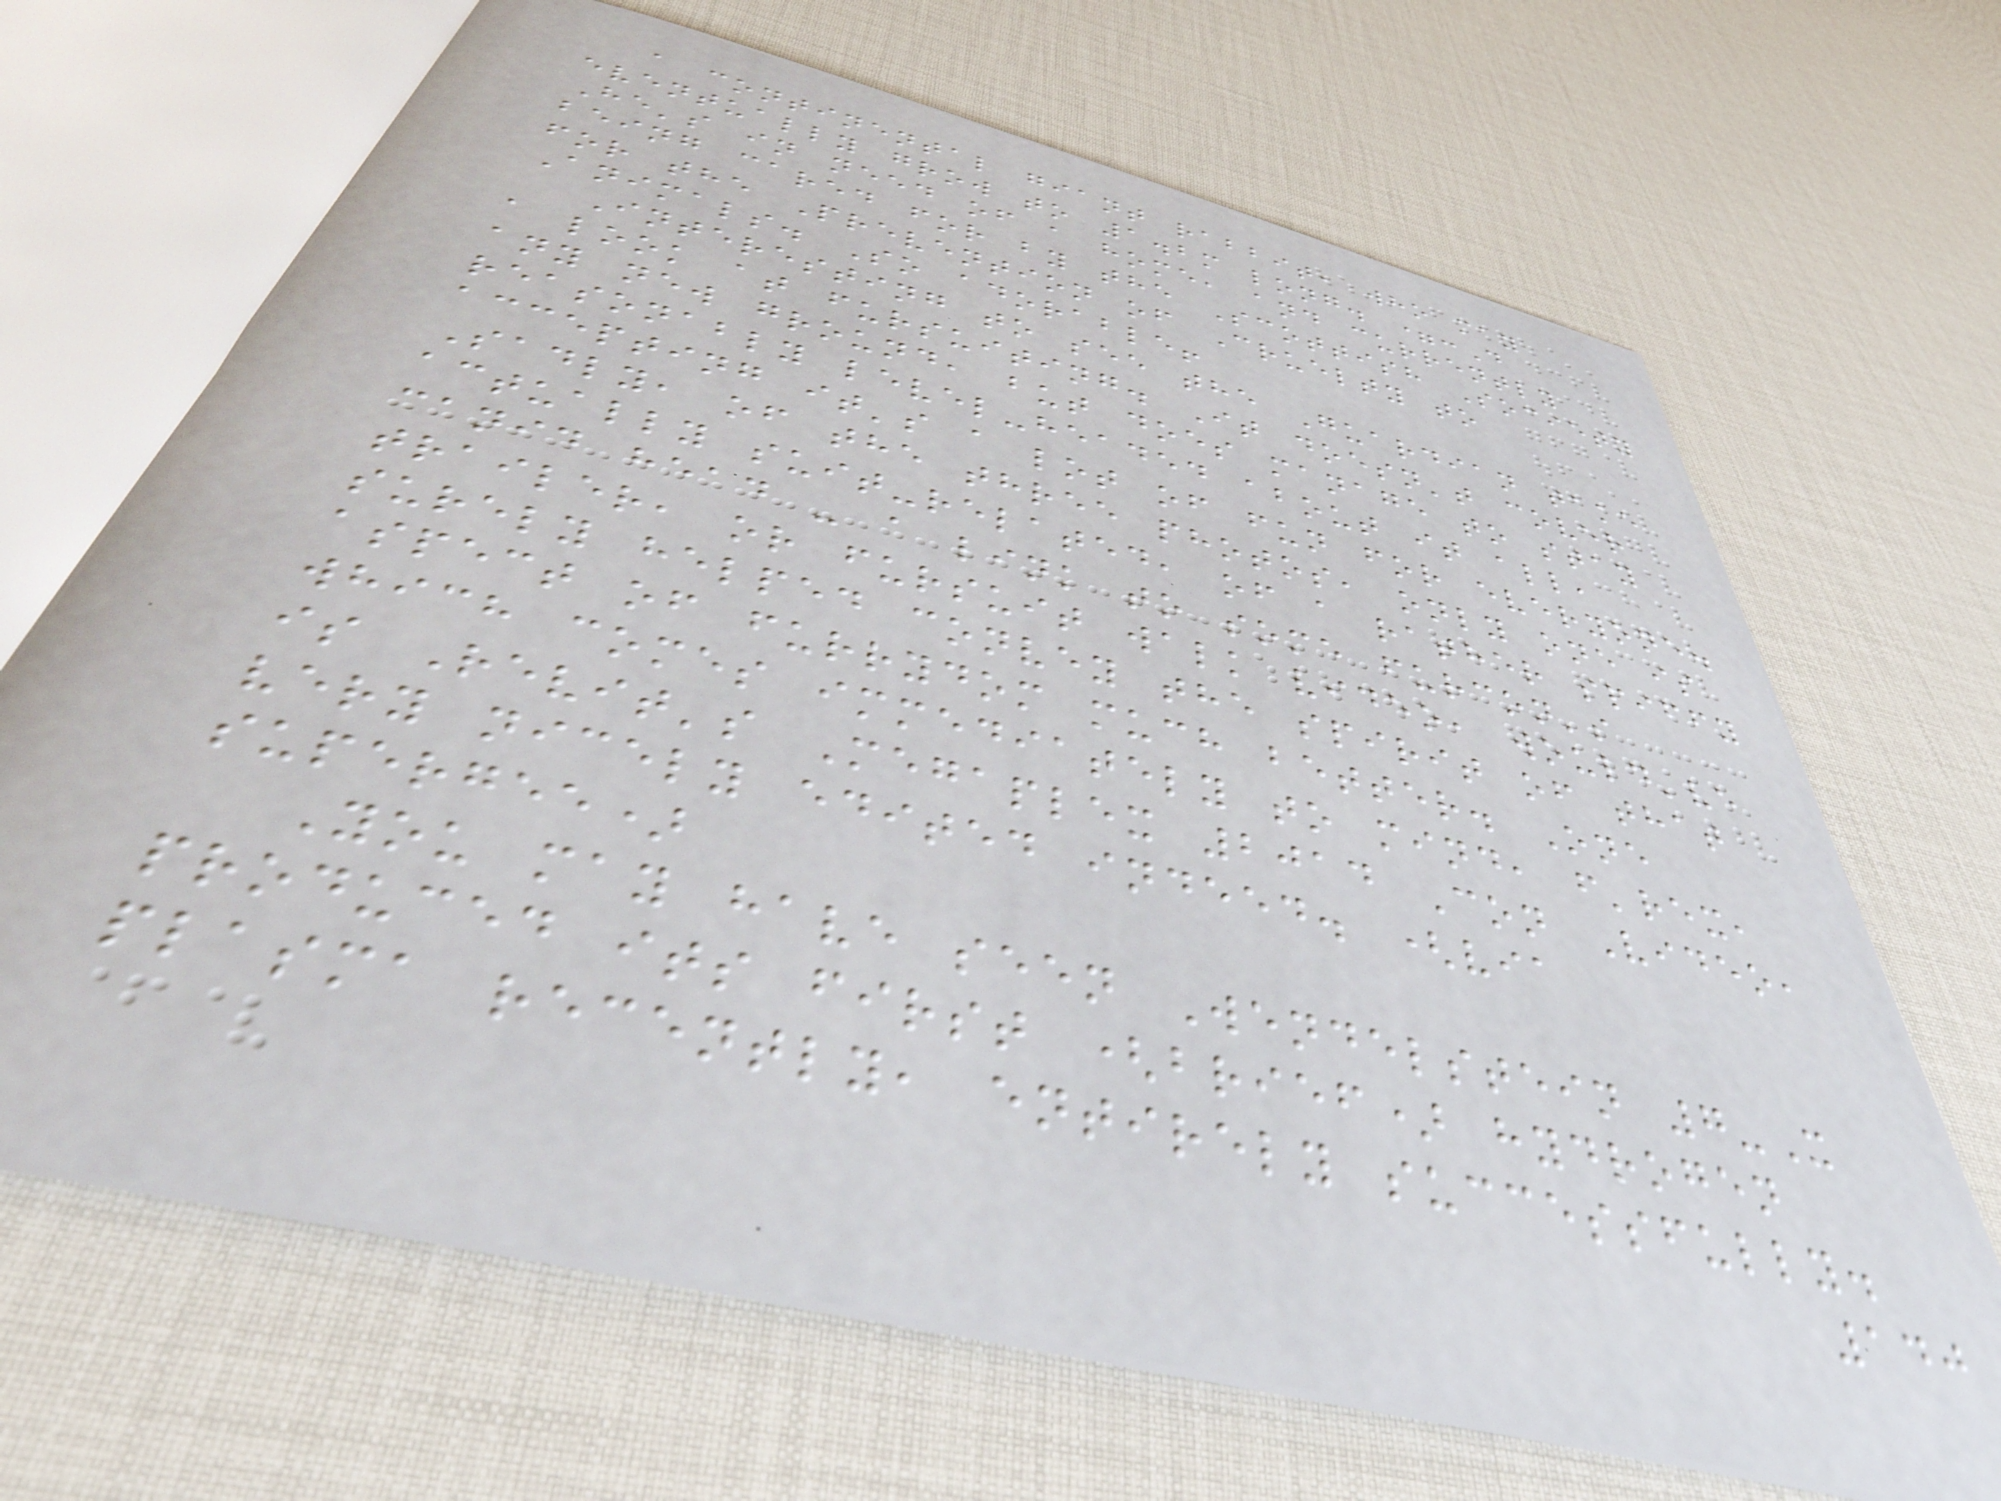a continental giant rabbit, who may
eventually grow to 1.2m long. =:D
He's in need of a home, and currently
being cared for by the Scottish Society
for the Prevention of Cruelty to
Animals. So adorable!
Interesting to see the Guardian take
a look at fursuiting. It doesn't cover
any new ground, but does manage to stay
reasonably level-headed about it all,
accepting it's a lot of fun for everyone.
Sadly, of the three photos, only one is
actually suit-related, of a rather spiffy
canid head - a link to some furcon's
trailer, or fursuit walk video, would've
surely helped convey the spirit of that
aspect of furrydom much better. One
which comes immediately to mind, f'rex,
is Revit's Megaplex 2014 Con Video,
very nicely edited indeed. (via
supergee)
You may have seen Wendelstein 7-X
produced its first (brief) hydrogen
plasma recently, entirely successfully.
140
